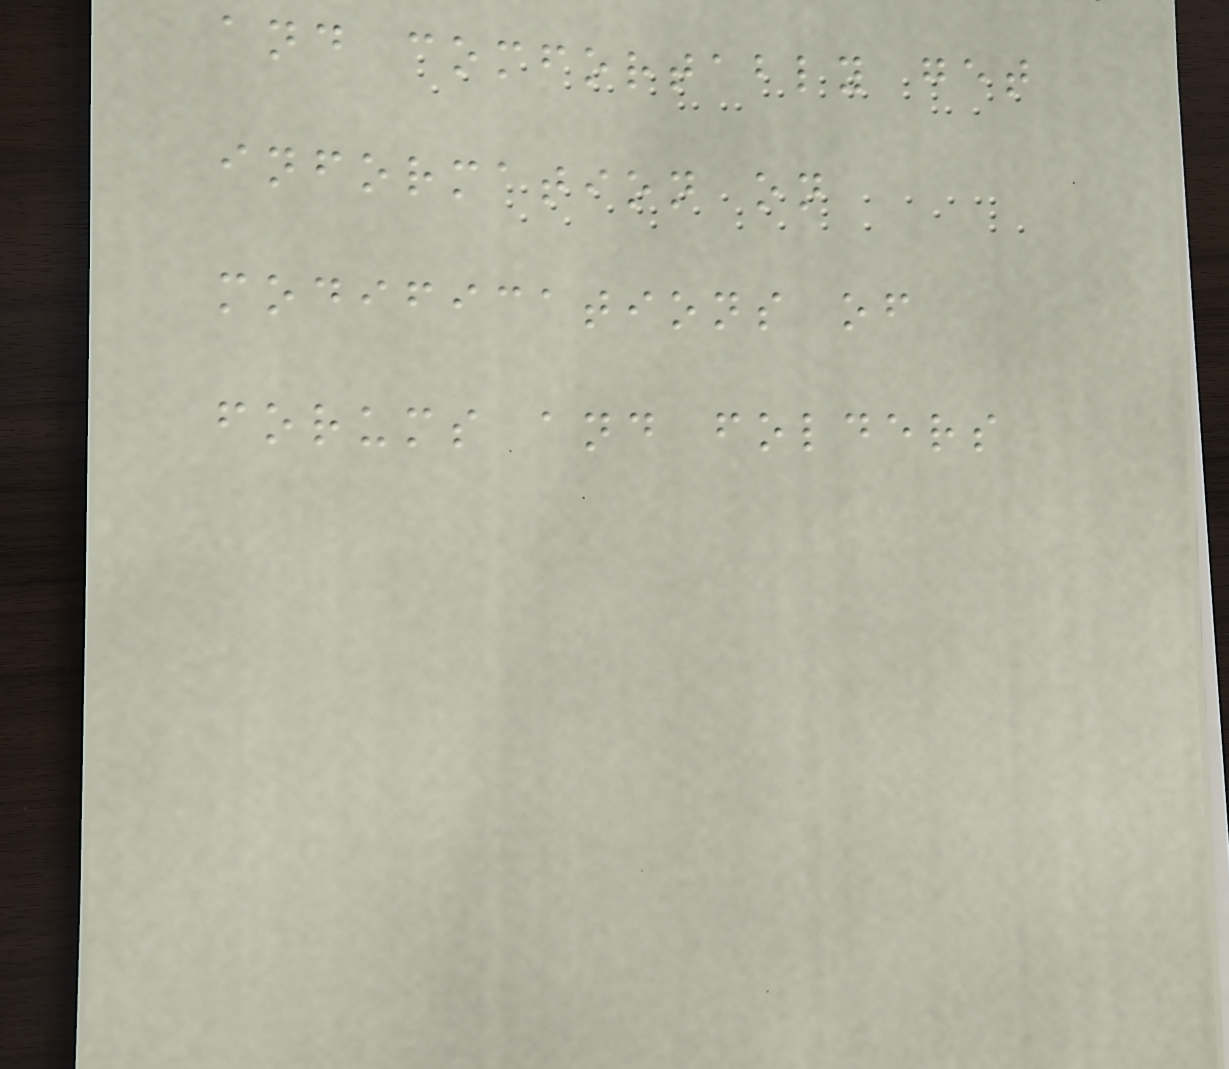and comfortably get
information on
modifications of
forums and folders
